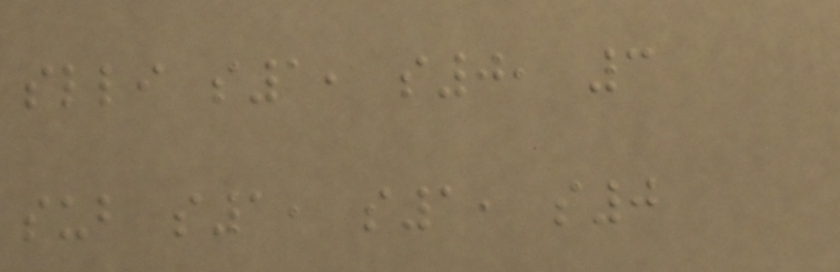slli s1, s0, 3
sub s1, s1, s0
